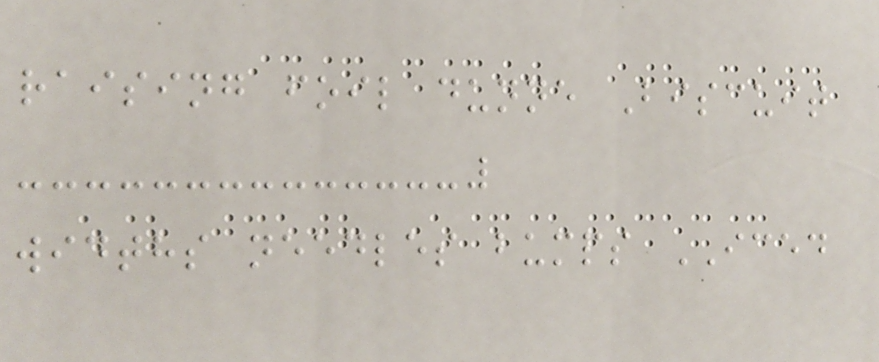raising foil dunne Biscuit
widths needles bumps ICED
